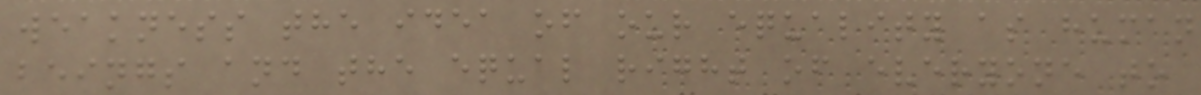weakness the idea of our equality as human
beings and the equal right of everyone to
